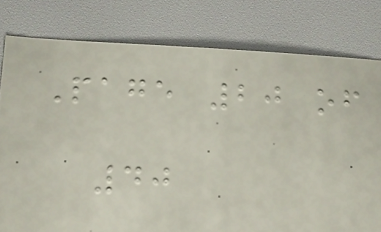Page 20 of
40
